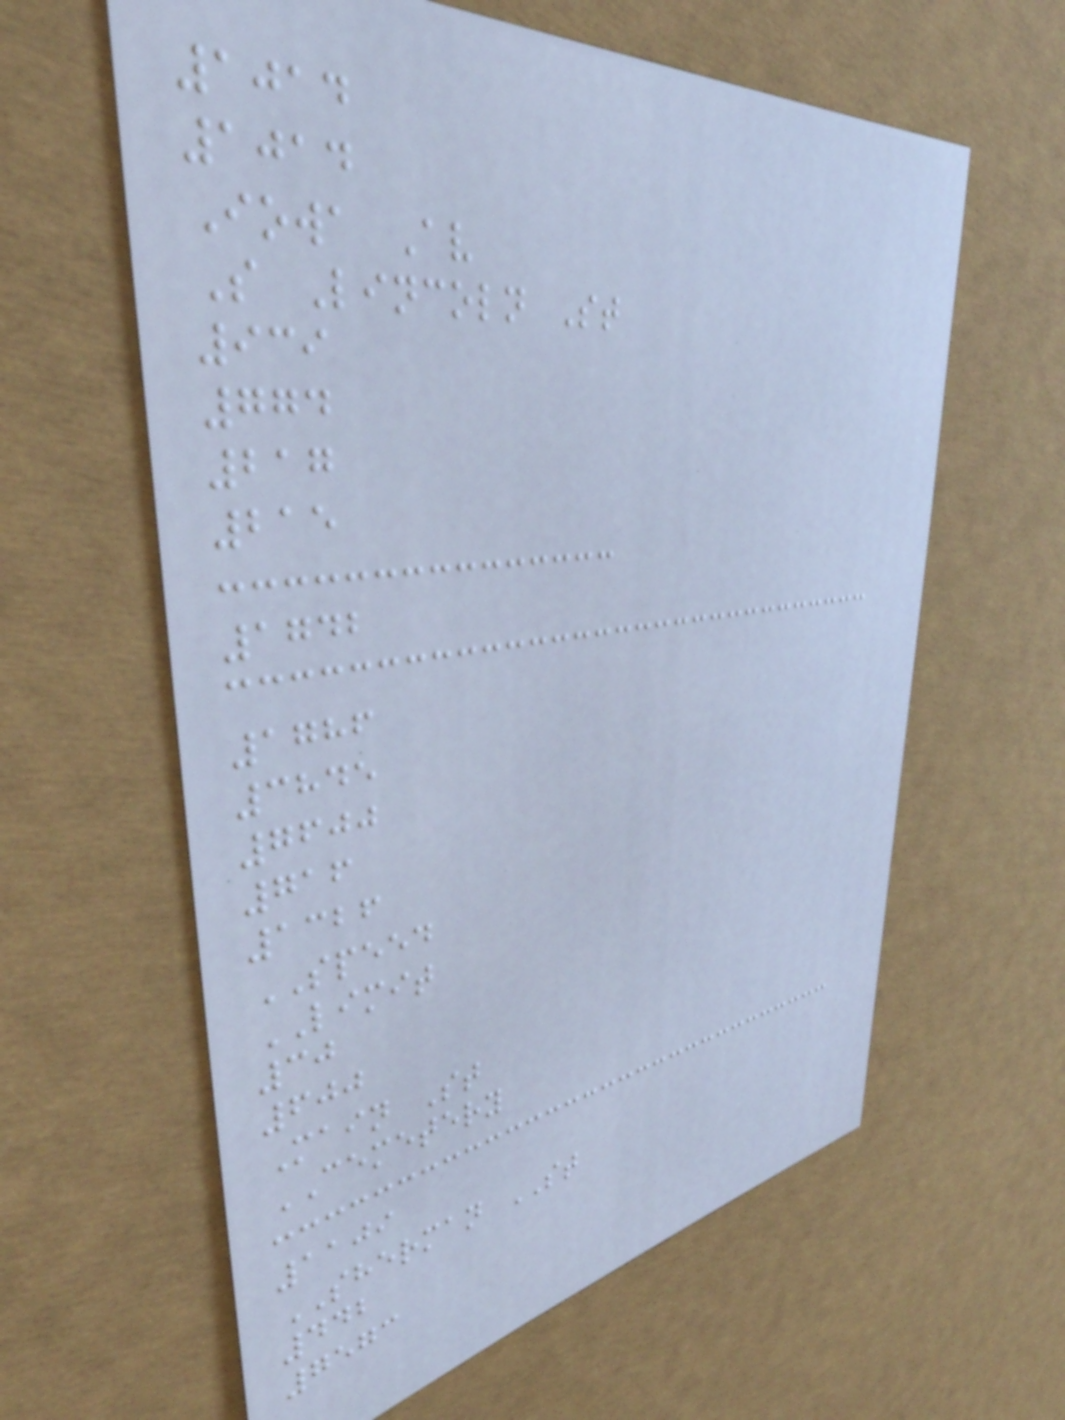1014
1014
Iowa Av
S Lincoln St
939
774
217
215
1742
1786
3845
7600
716
1326
SPEED
LIMIT
30
600
Main St
CEMETERY
1109
SHERMAN ST
442
7573
